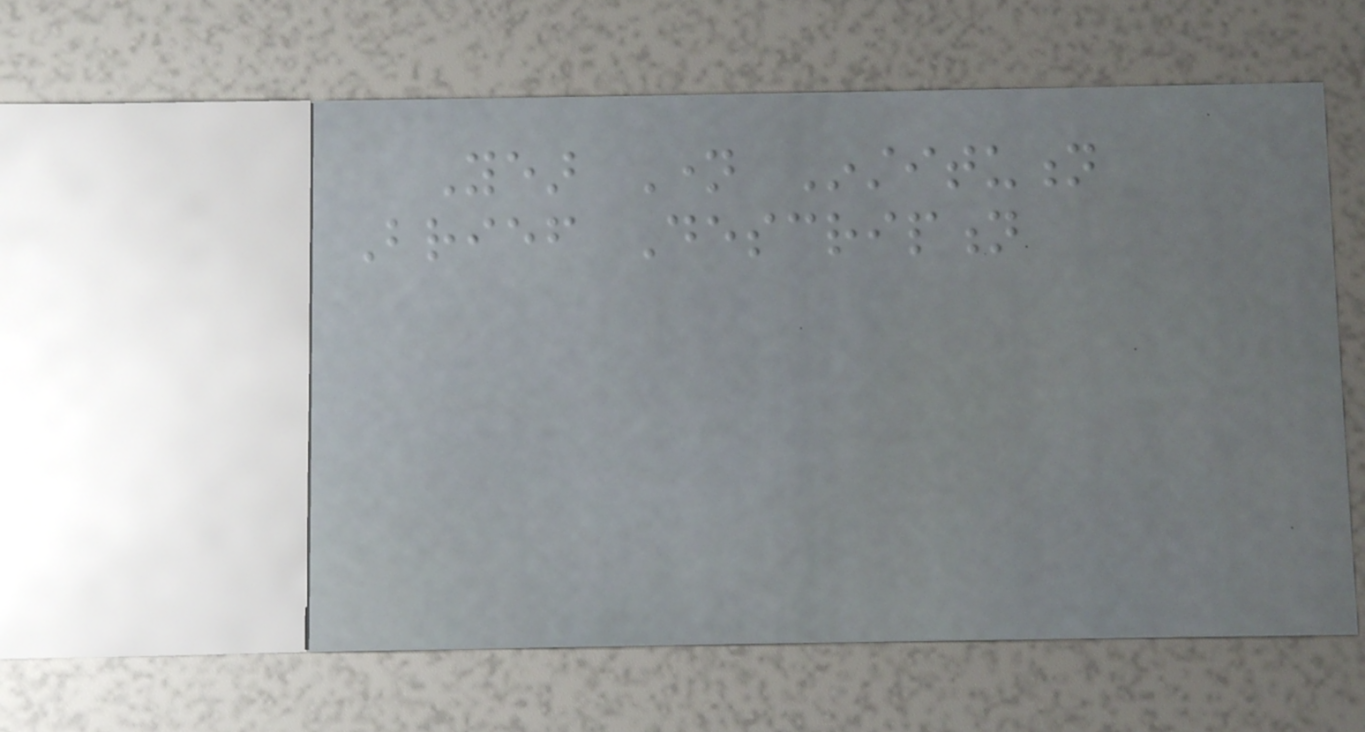Year Name Institution
Brief Description
